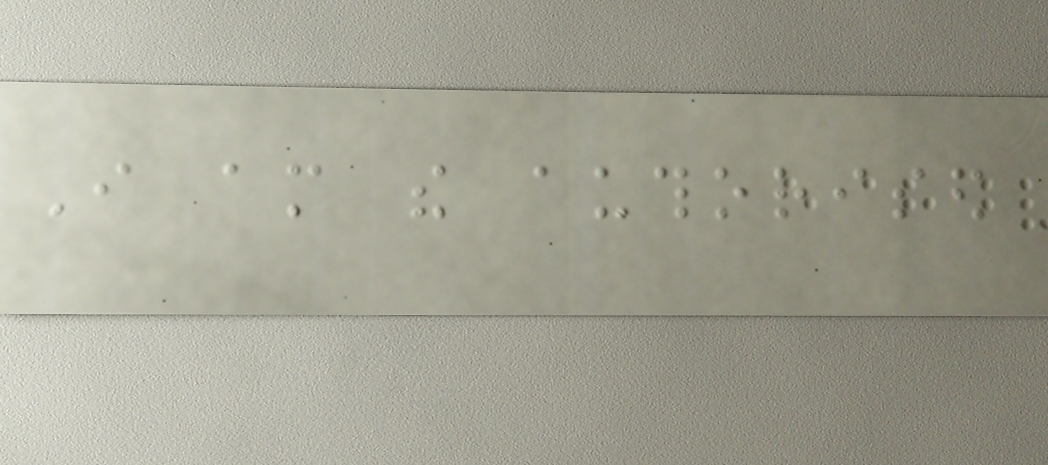I am the authorised
